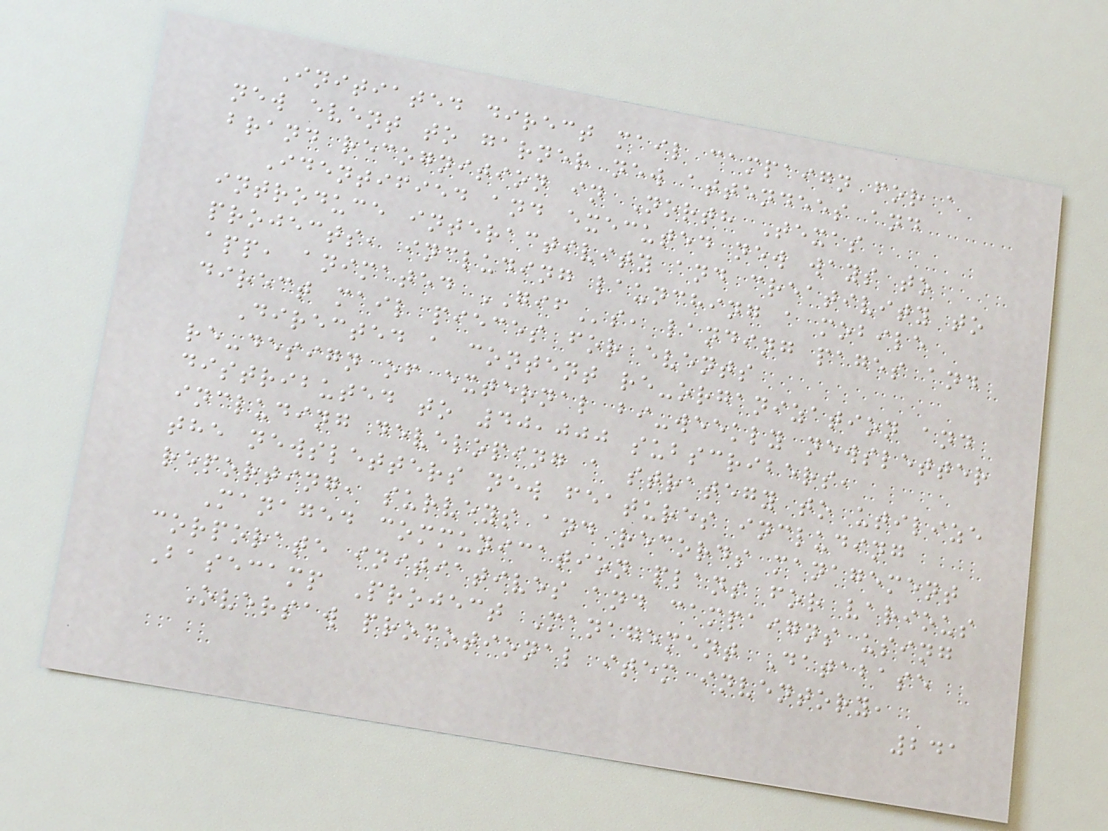Initiated direct mail campaign for a
new event to garner new attendees and
brand recognition in North Texas
Identified and executed new ways to
introduce interactivity and creativity to
projects, including launching a mobile
app, animated GIFs, landing pages and
direct mail pieces for events
Directed a content re-organization and
re-design of external bi-weekly newsletter
distributed to 40,000 subscribers,
including developing a strategy to utilize
the newsletters new features including
reporting, surveys and records management
Managed communication plans for various
corporate initiatives and campaigns using
Basecamp Project Management Database
Oversaw promotional item inventory,
241
